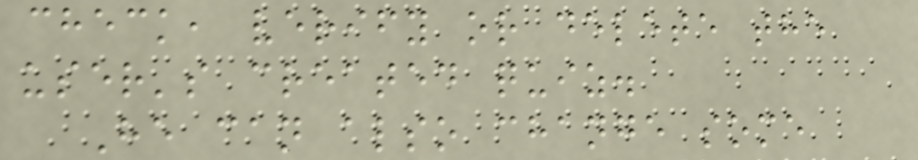check, verify or delete the
user's created quiz.
He can also change some
